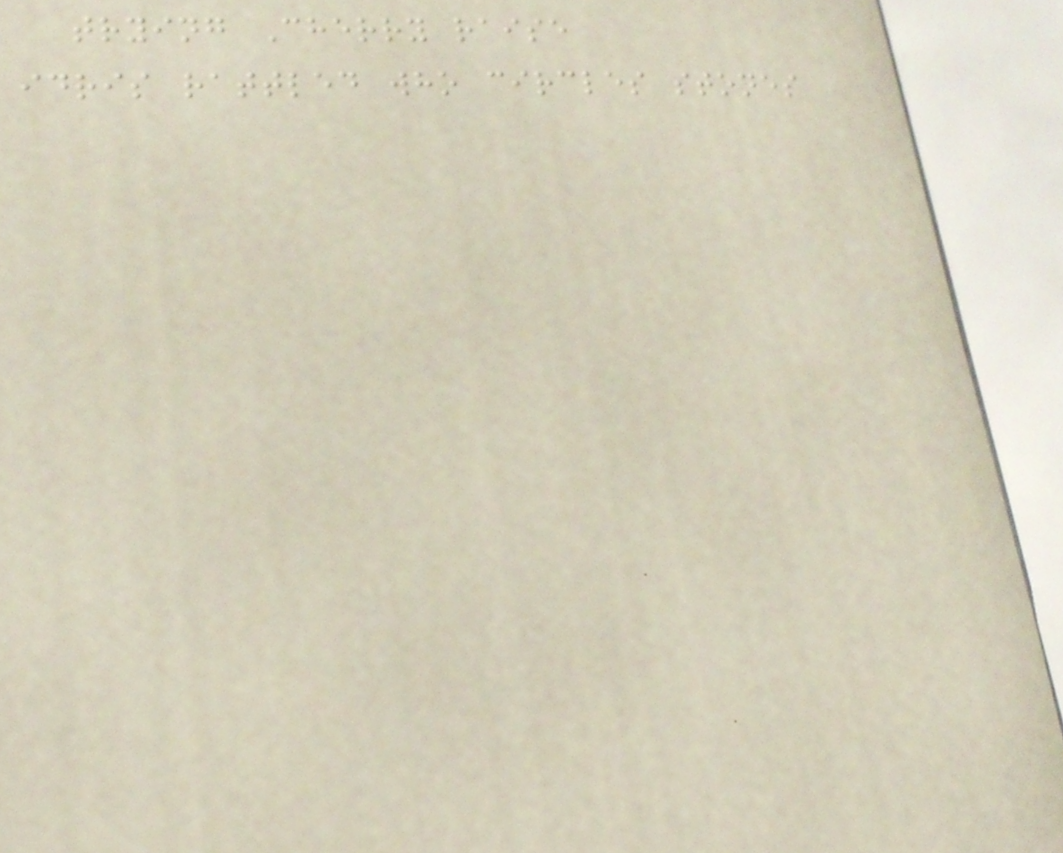trying Cherry raise
idris rattled who circles stones
